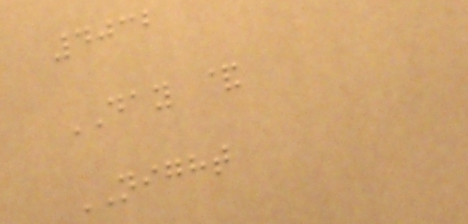4032
DAY &
NIGHT
